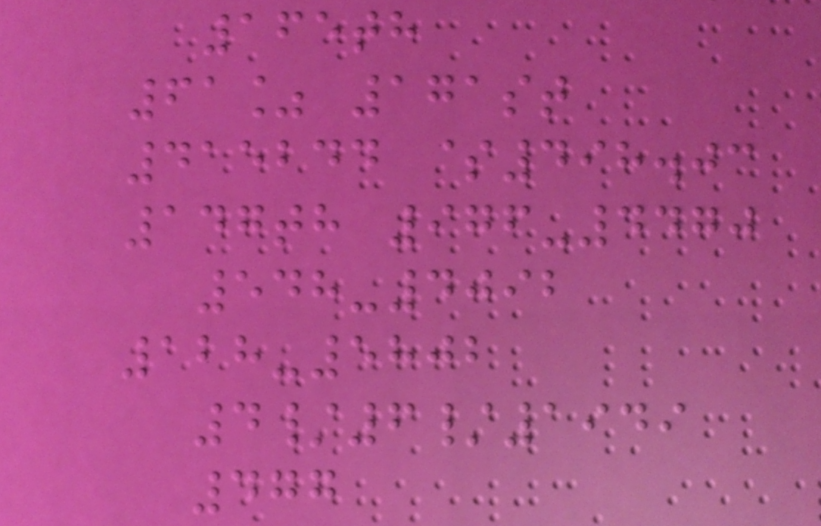165th
61% 171st
415244 $498.03
147th 976-4470
548-4092
128-5802
4/6/1949
477
